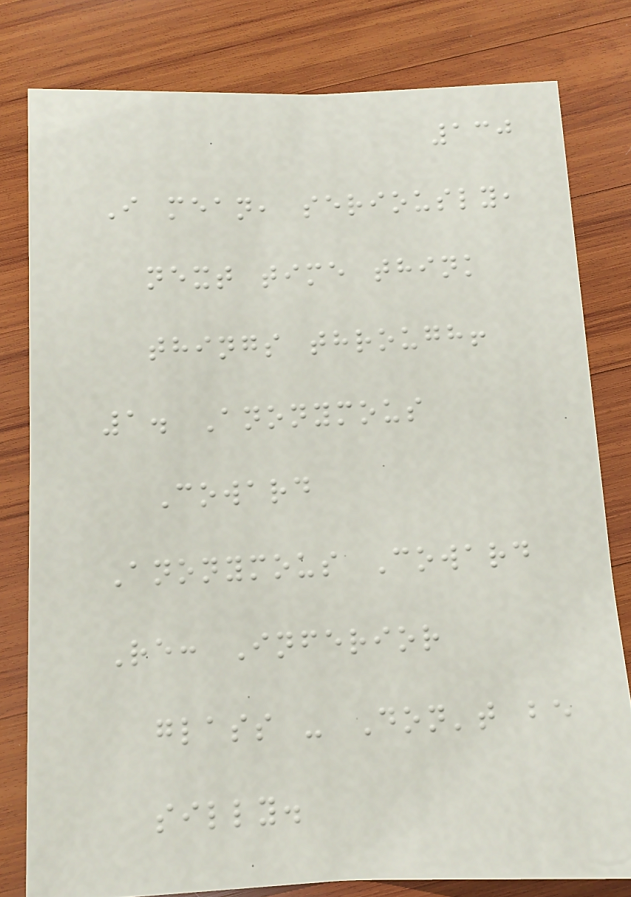130
I mean, seriously,
next time think
things through!
1. Anonymous
Coward
Anonymous Coward
Re: Inferior
glass - Don't be
silly.
